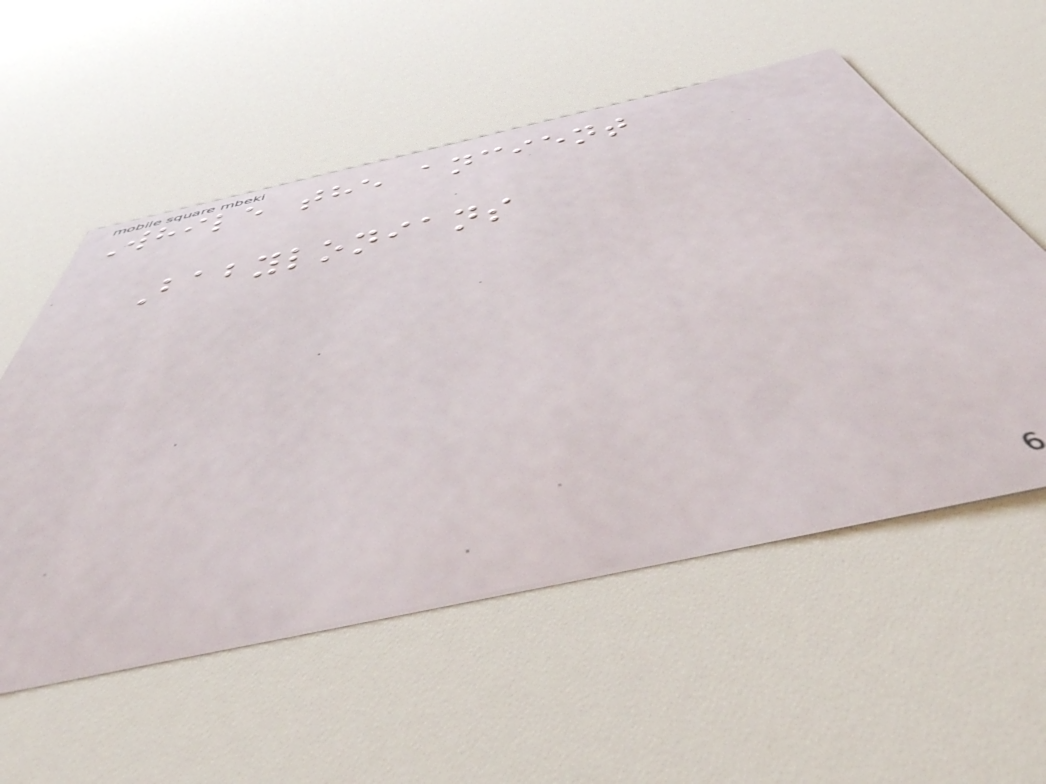While the ancient
Babylonians
